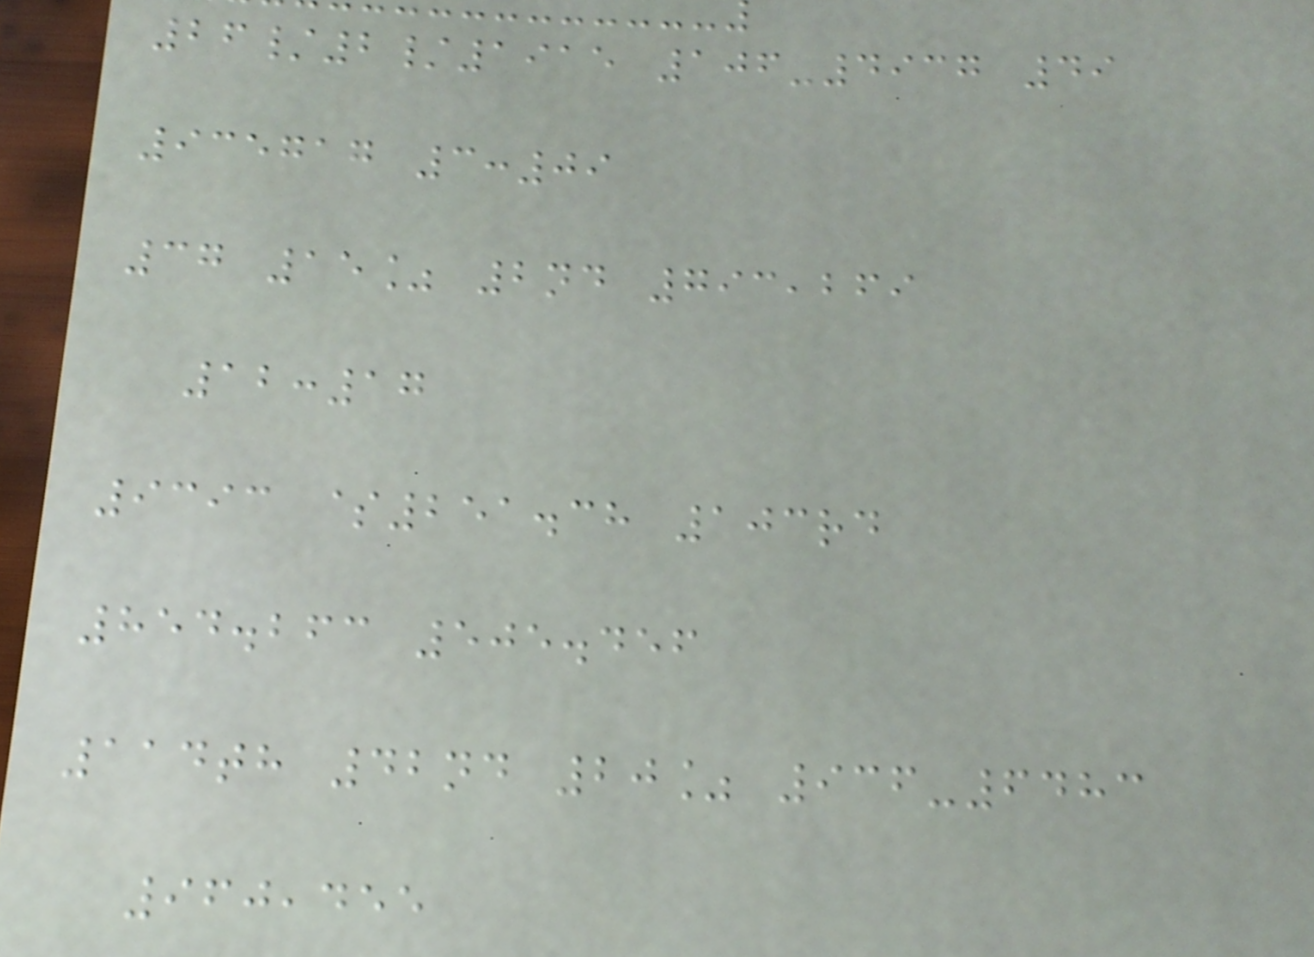26/2/1915 106-4937 49
935717 3:09
37 15% 2nd 793,269
12:17
9393 $251.38 103rd
854.263 505.456
114th 42nd 20% 936-6483
960,455
